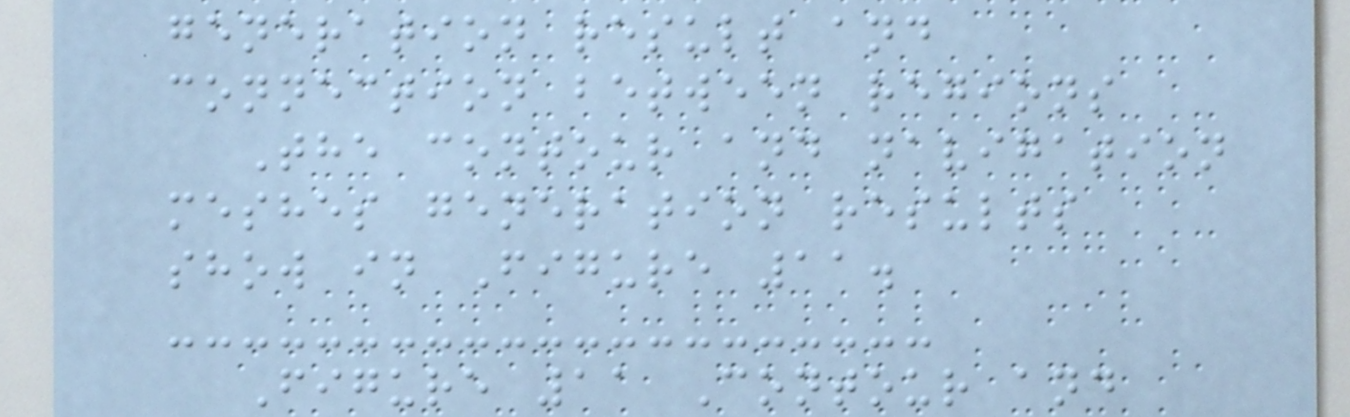generation result and
connection between regions
The contour and navigation
meshes generation results
show in Figure 11.
Figure 11 Contour and
